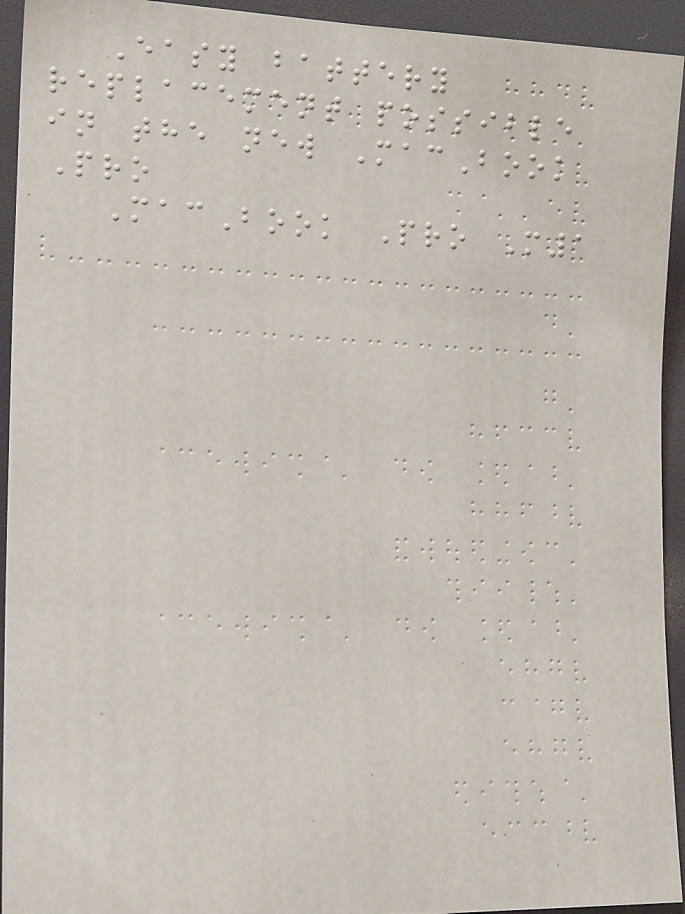Easy battery
replacement possible
in the new MacBook
Pro
MacBook Pro M1
